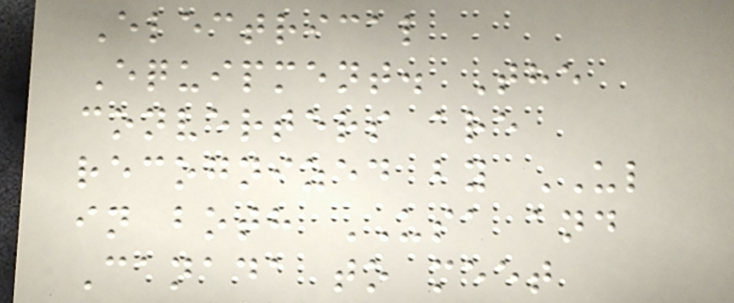Electrical
Equipment. The
converters are
recognized by UL
in both USA and
Canada to meet
